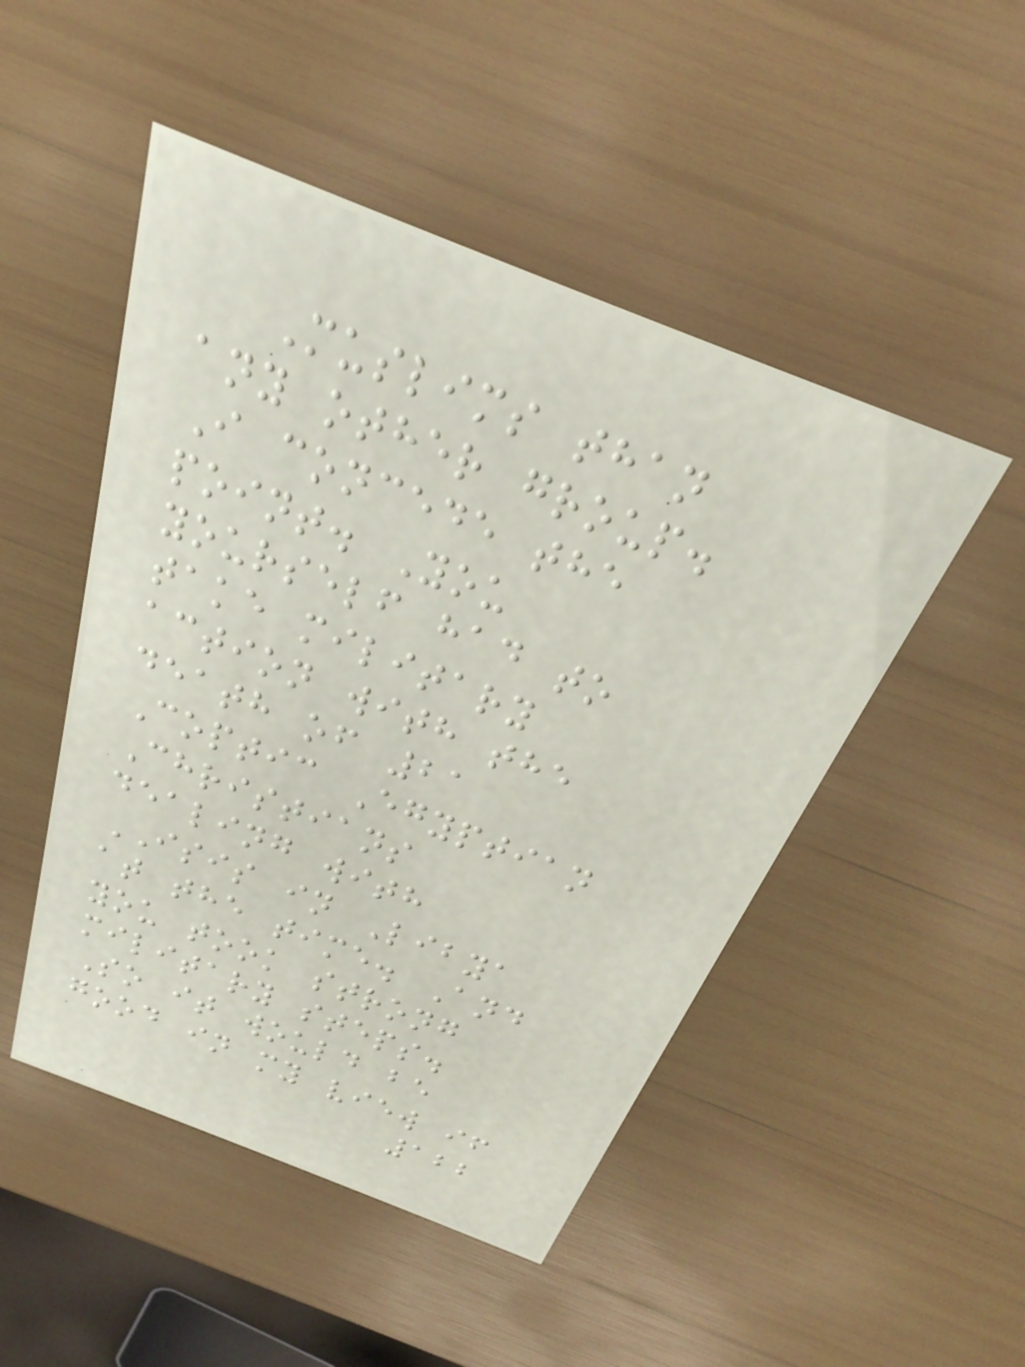Muslims than
any other group.
I concede the
point. You
yourself had to
take military
action with the
death of 21
Coptic Egyptian
Christians
dealing with
ISIS in Libya
at the time. And
you took strong
military steps.
So it would be
good in my view if
122
